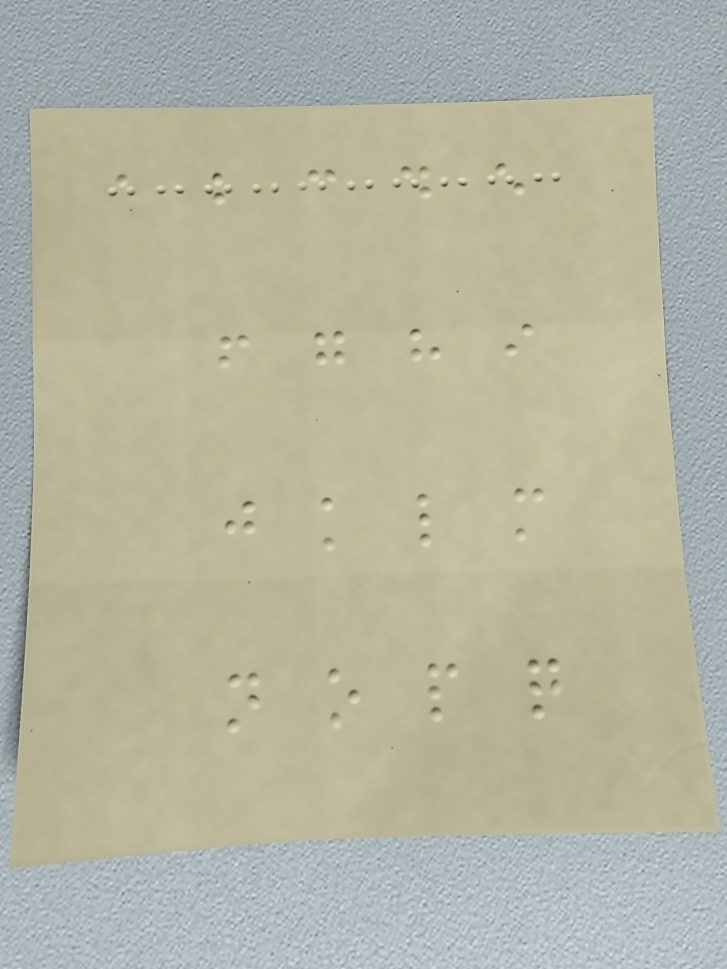a b c d e
f g h i
j k l m
n o p q
